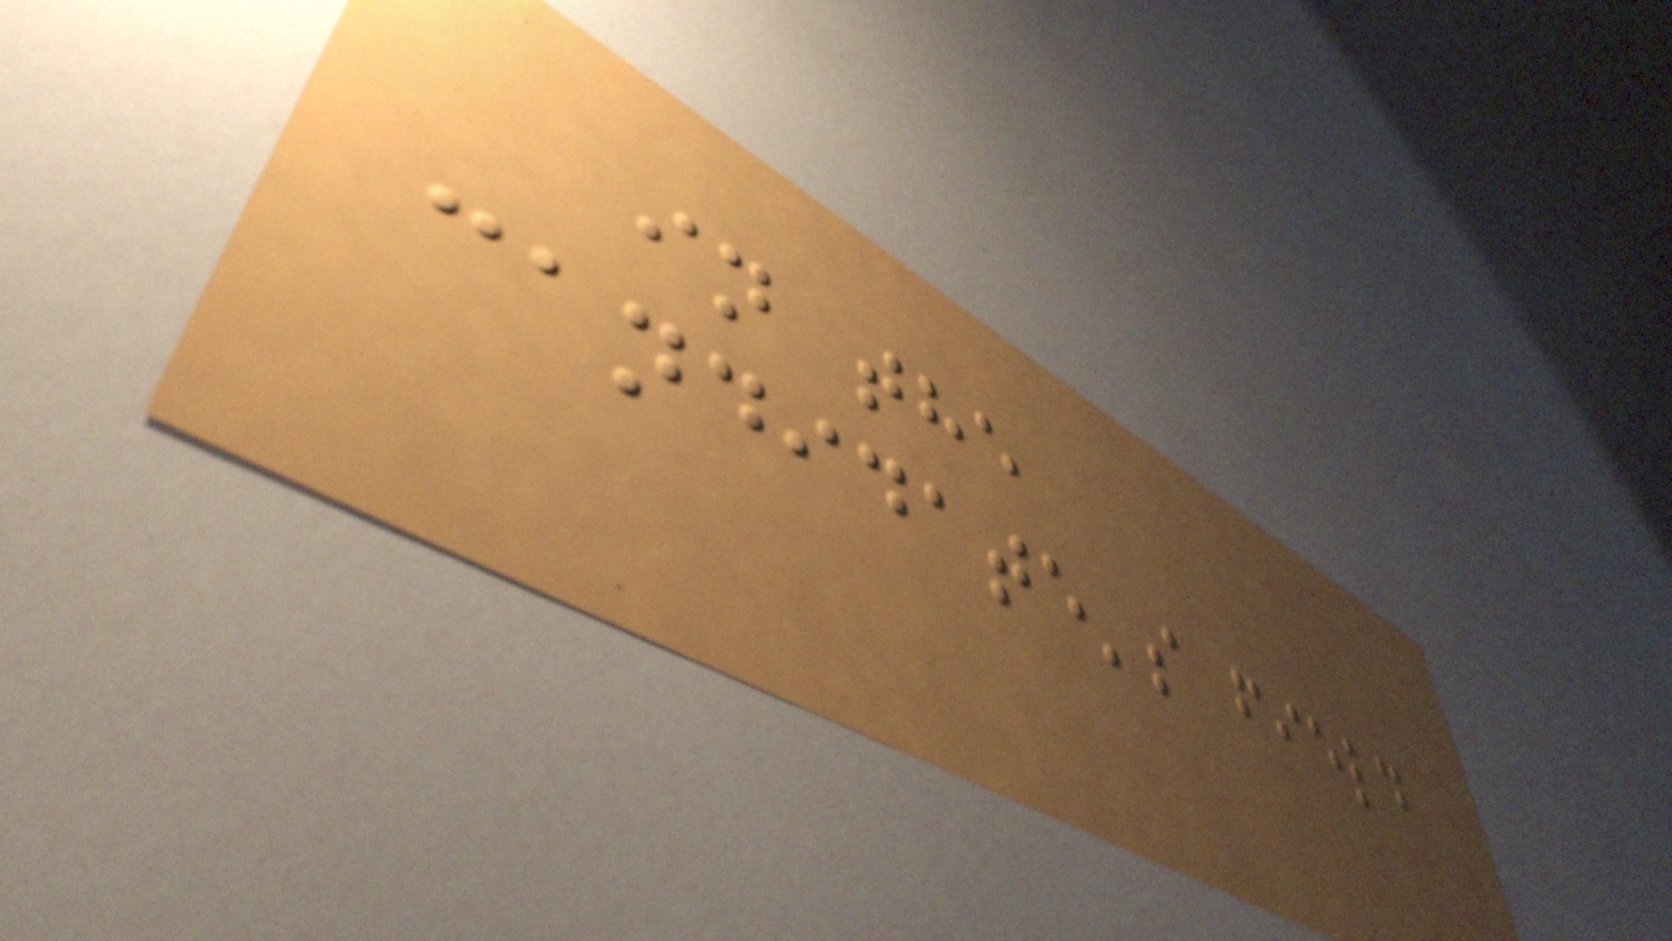in the
candidate's field
